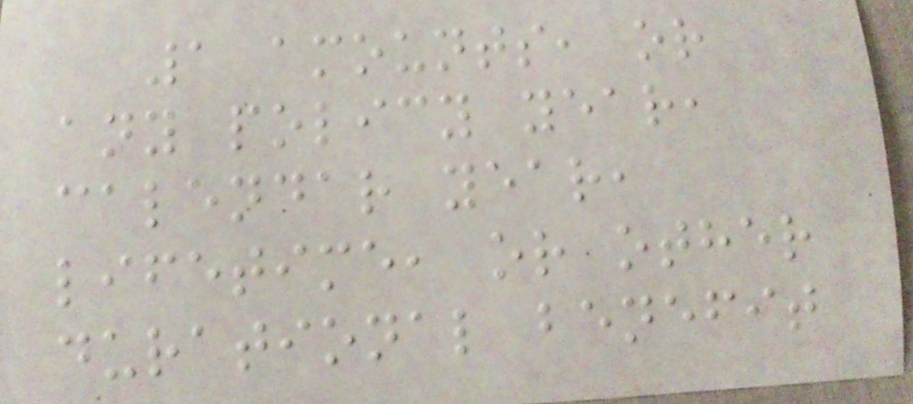1 amounts, or
any policy year,
calendar year,
lifetime, or other
durational benefit
